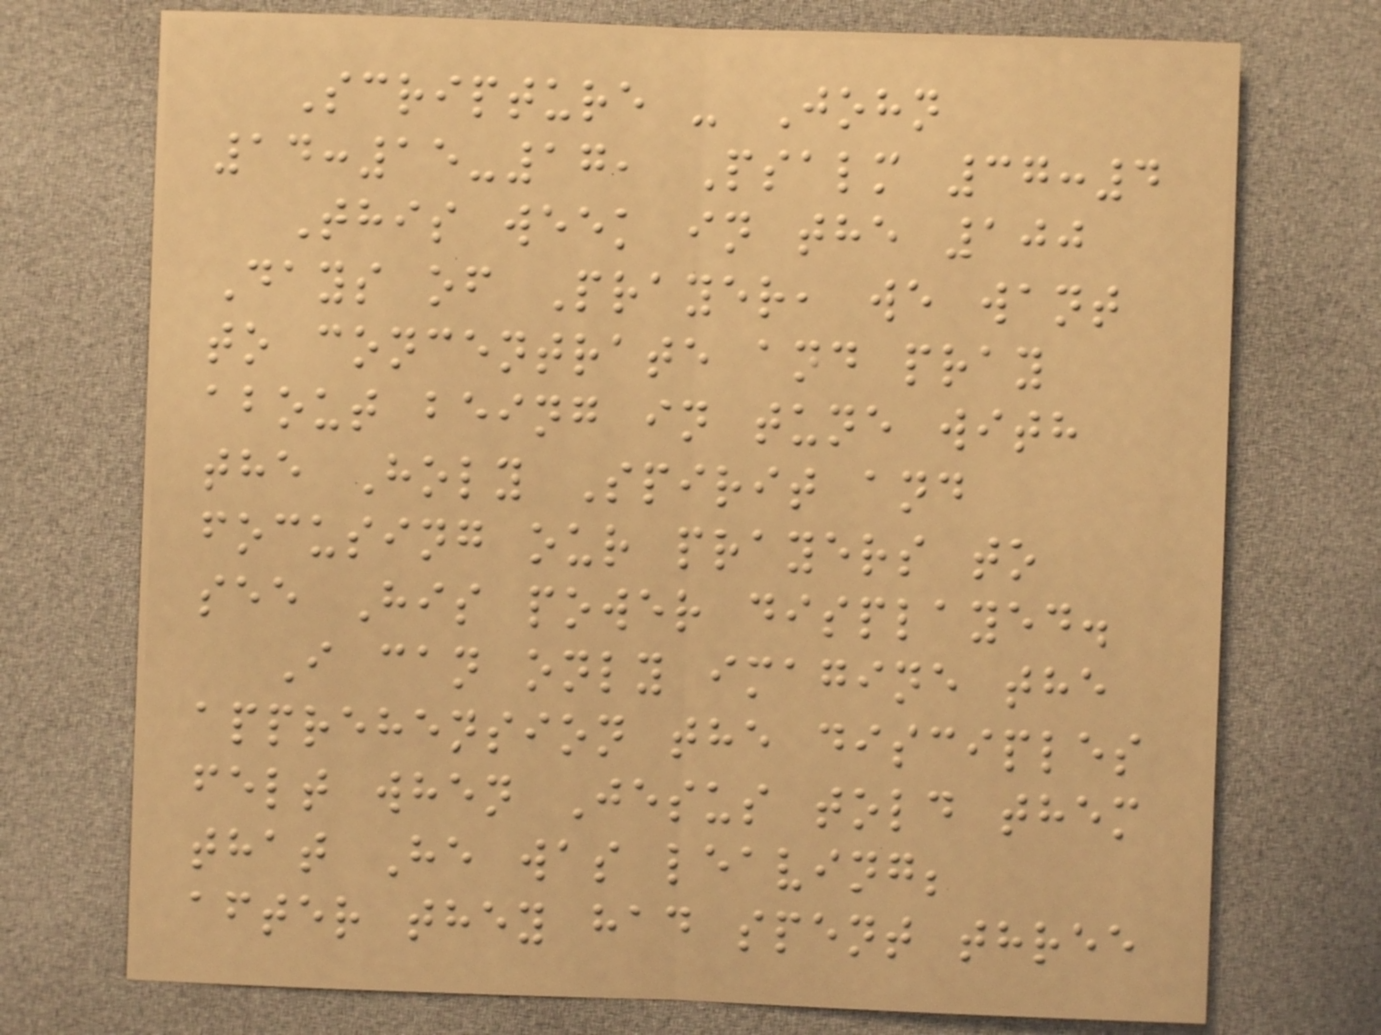Scripture - John
14:15-17, Psalm 37:4
This week in the 100
Days of Prayer, we want
to concentrate and pray
about being in tune with
the Holy Spirit and
focusing our prayers to
see His power displayed.
I can only imagine the
apprehension the disciples
felt when Jesus told them
that He was leaving;
after they had spent three
